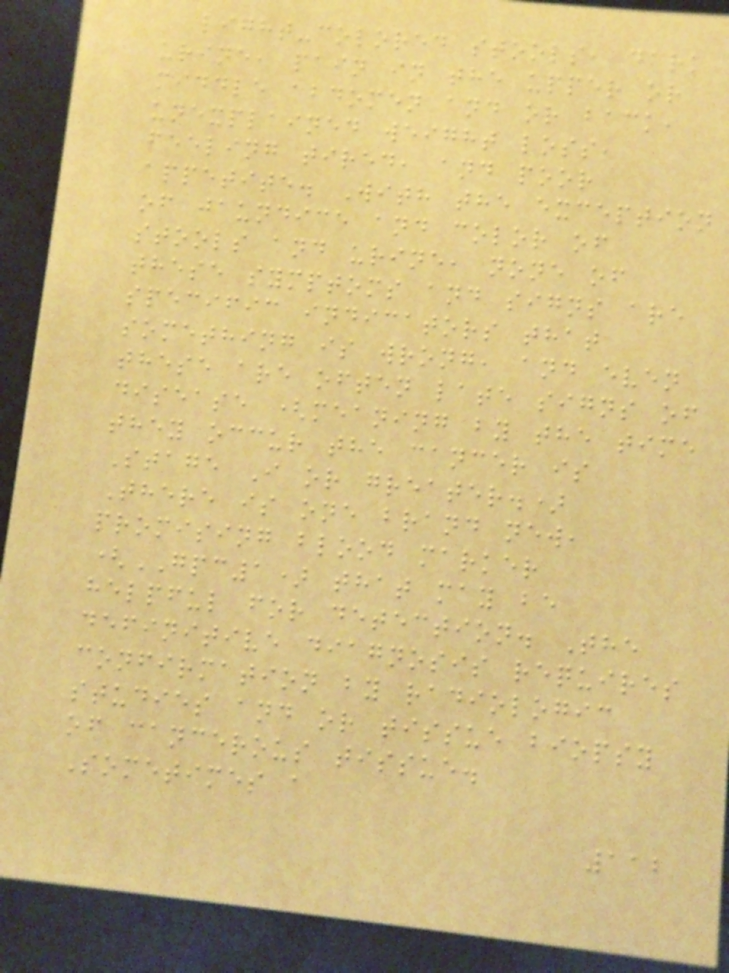light-colored stools, dark
urine, pain in the upper or
middle abdomen and or back,
unexplained weight loss,
feeling tired, and poor
appetite. With the exception
of jaundice and color of
stools and urine, none of
these symptoms and signs are
specific indicators that
something is wrong, and even
these are often late signs of
disease (meaning by the time
they occur the cancer is
Stage I or greater.)
There is one brand new,
promising blood marker
(GPC1) that may be
helpful for detection. The
definitive diagnosis requires
confirmation by radiologic
studies and or tissue biopsy
of cancerous tissue.
Sometimes a
112
